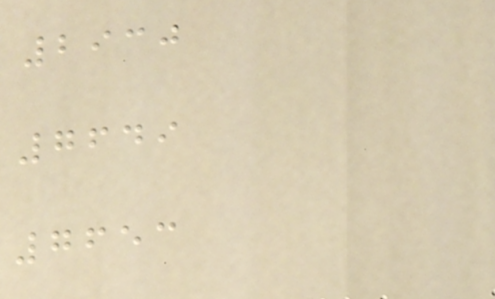2930
7649
7653
